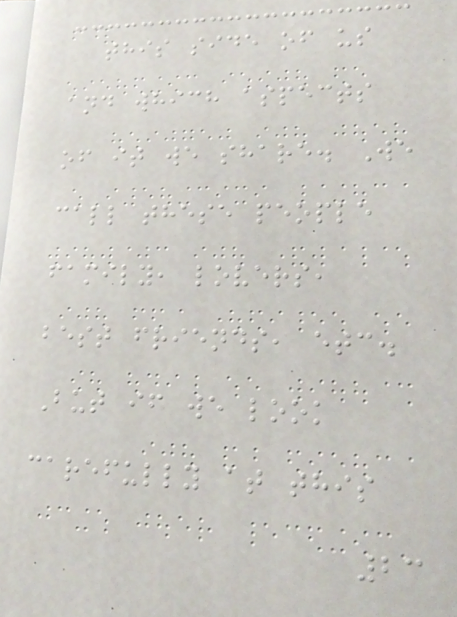this side of us
and which aspects
of it we share. We
call these people
family, lovers,
best friends, etc.
But if we look
carefully at this
23
